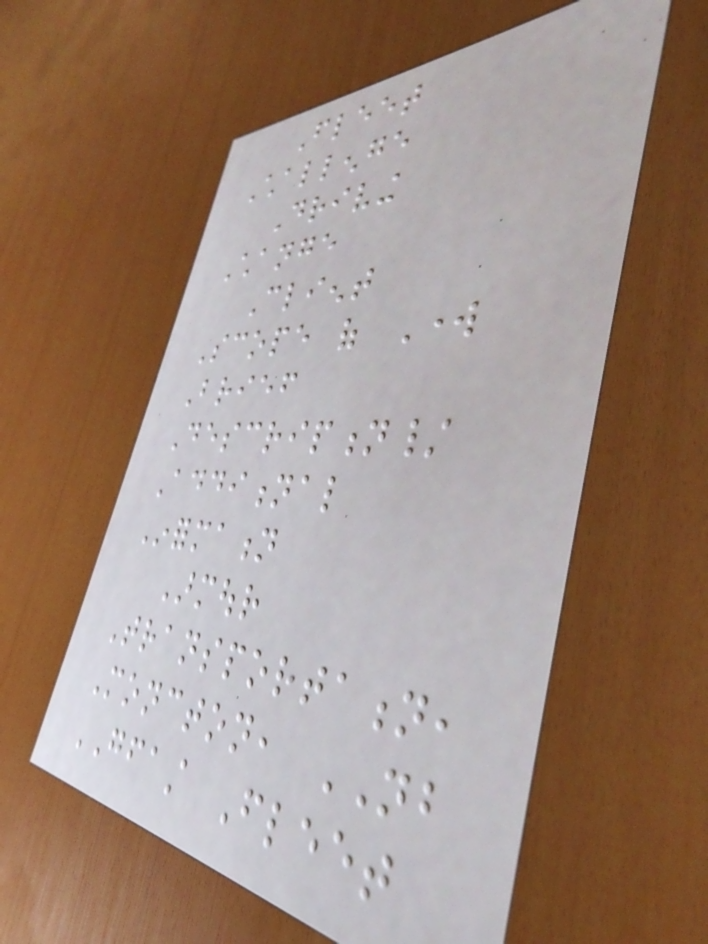Fleet
Challenge
Driving
Change
Client
Scope of Work
Brief
Description/
Additional
Information
Armour
Transportation,
Moncton, NB
GFAST Fleet
